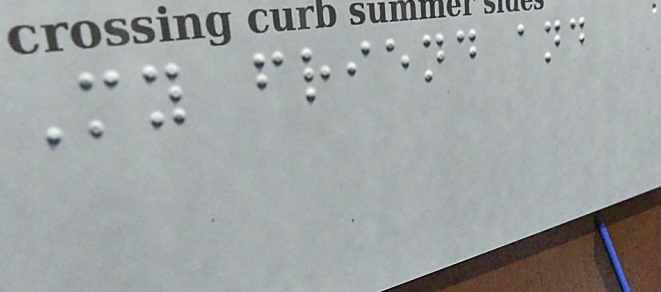My friend and
